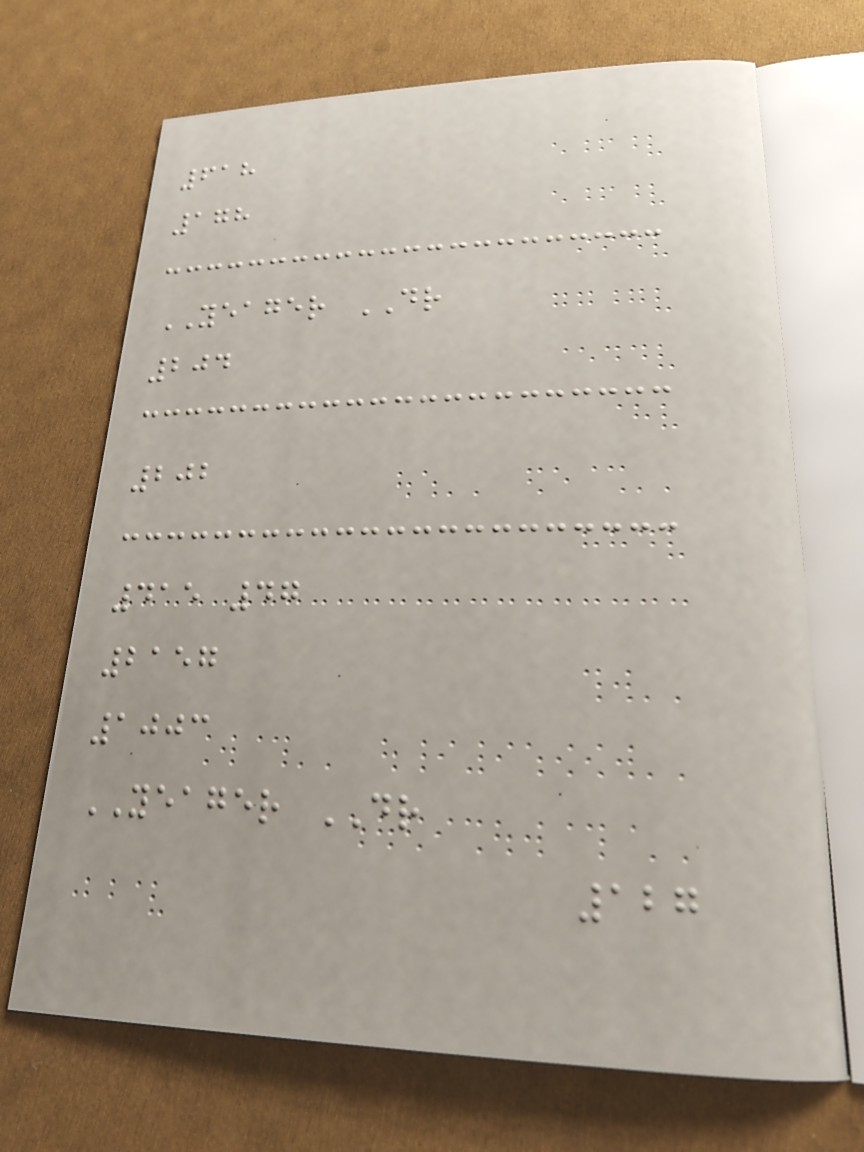618
178
YEAGER DR
204
202
415 47
2157
1003
YEAGER DR
127
